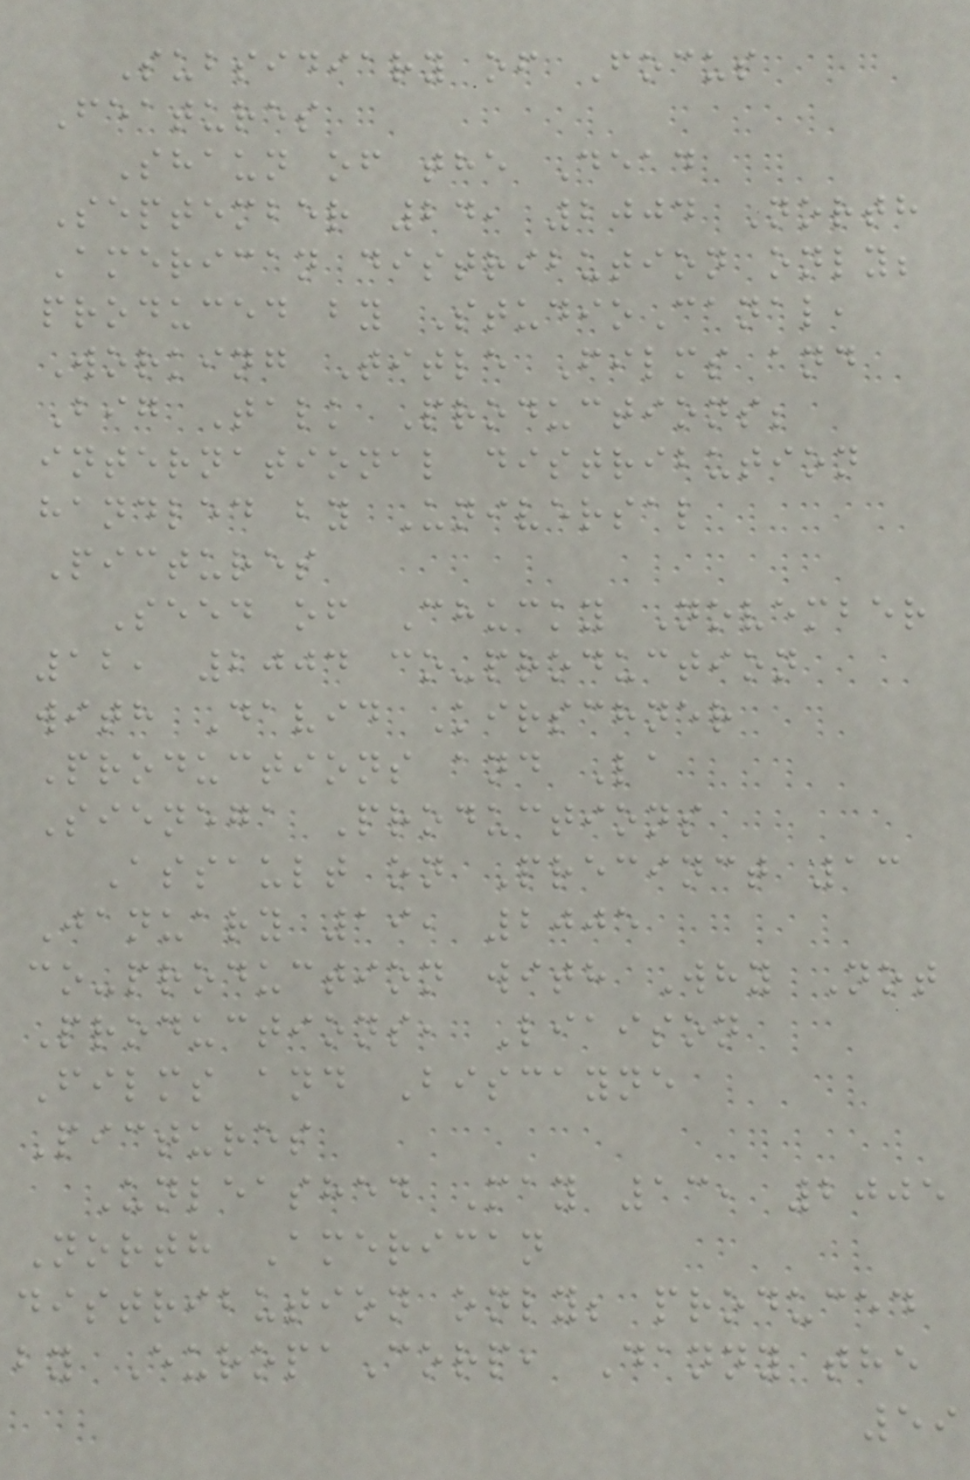Subsidiary of Focus
Features
Shaun of the Dead
September 24, 2004 North
American distribution only;
produced by StudioCanal,
Working Title Films and
Big Talk Productions;
international distribution
handled by Universal
Pictures
Seed of Chucky November
12, 2004 co-production
with David Kirschner
Productions and La
Sienega Productions
Assault on Precinct 13
January 19, 2005
co-production with Why Not
Productions, Liaison
Films and Biscayne
Pictures
Unleashed May 13, 2005
North American
distribution only; produced
by EuropaCorp, Danny the
59
